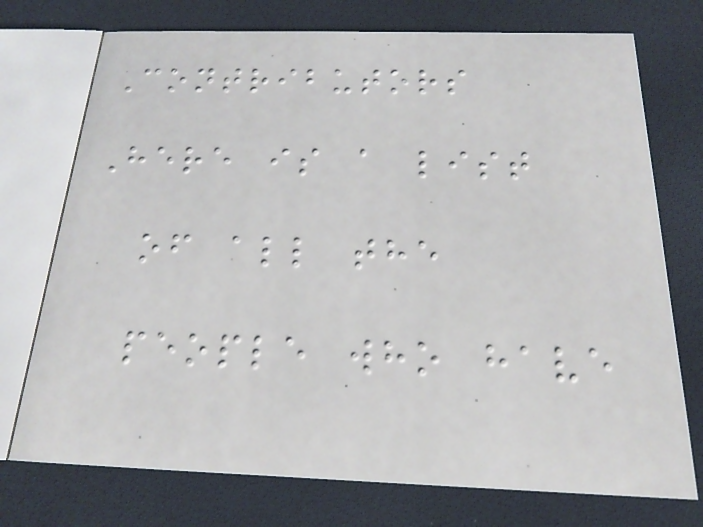Contributors
Here is a list
of all the
people who have
